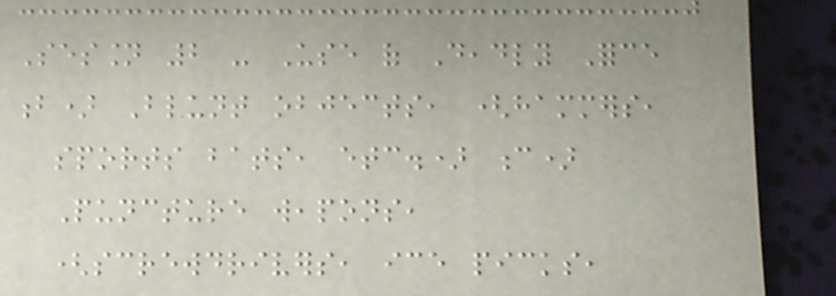Session 2 - Use of Deadly Force
b) Blunt objects, (hammers,
sports bats, etc.) c)
Puncture weapons,
(screwdrivers, ice picks,
